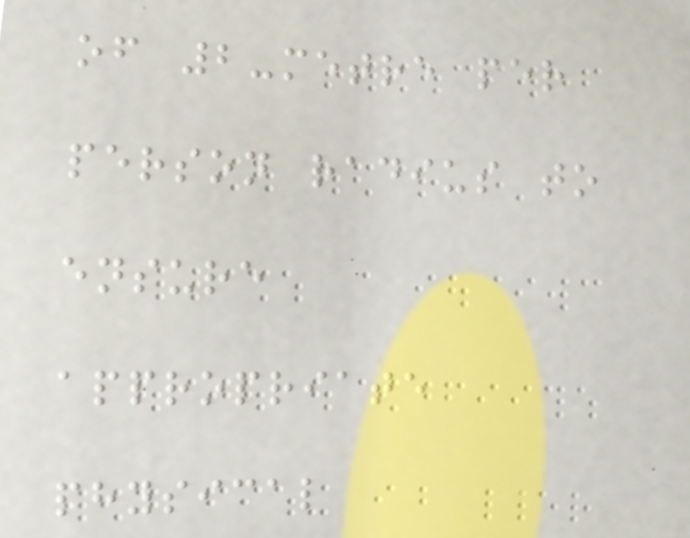of 2-metre per
person radius to
ensure
appropriate
physical
